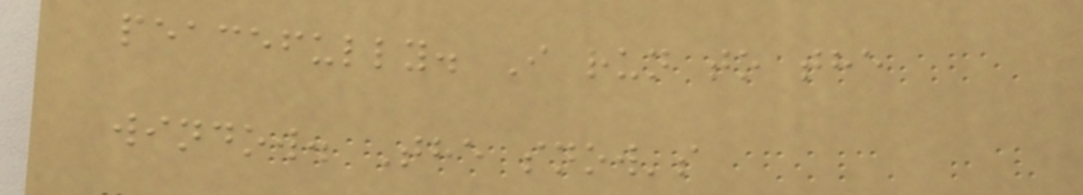peacefully. I run to the
window. The snow's
